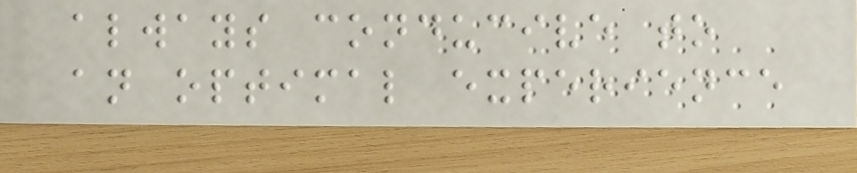always conducive to
an optimal experience
